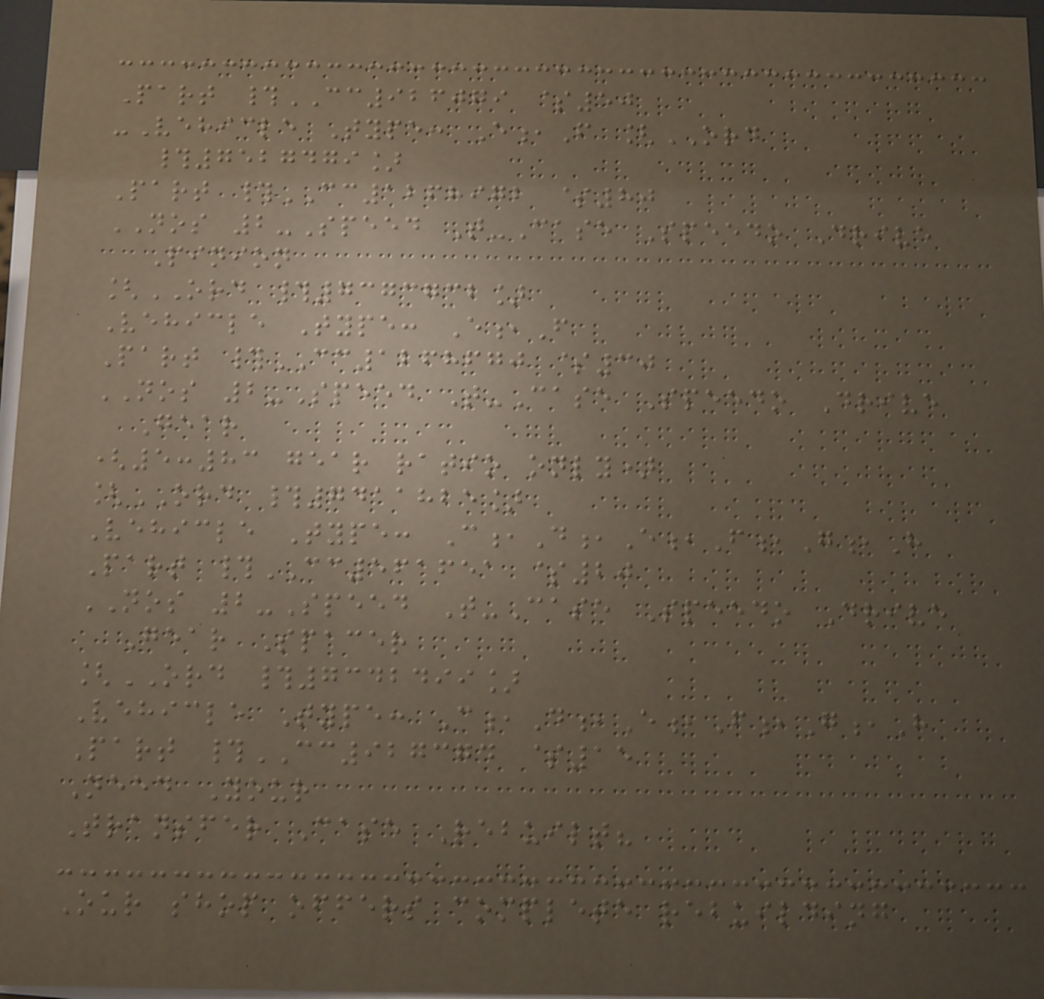Part #CC926079 $50
-Vehicle Type: E,F [ORD
#7527479]
Part #CC1268972 $80
NOS 2-Speed T-Case Speedo Drive
Pinion
[ORD #7373732]
Vehicle Type: E,F
Part #CC1268670 $30
NOS 2-Speed T-Case Speedo Drive
Gear
(5:83 gear ratio only)
[ORD #7411825]
Vehicle Type: C,D,E,F,G,H
Part #CC561651 $20
NOS 2-Speed T-Case Speedo Drive
Gear Spacer
[ORD #7342499]
Vehicle Type: C,D,E,F,G,H
Part #CC927374 $15
Need Your
Transfer Case Rebuilt?
Our shop offers complete rebuilding
